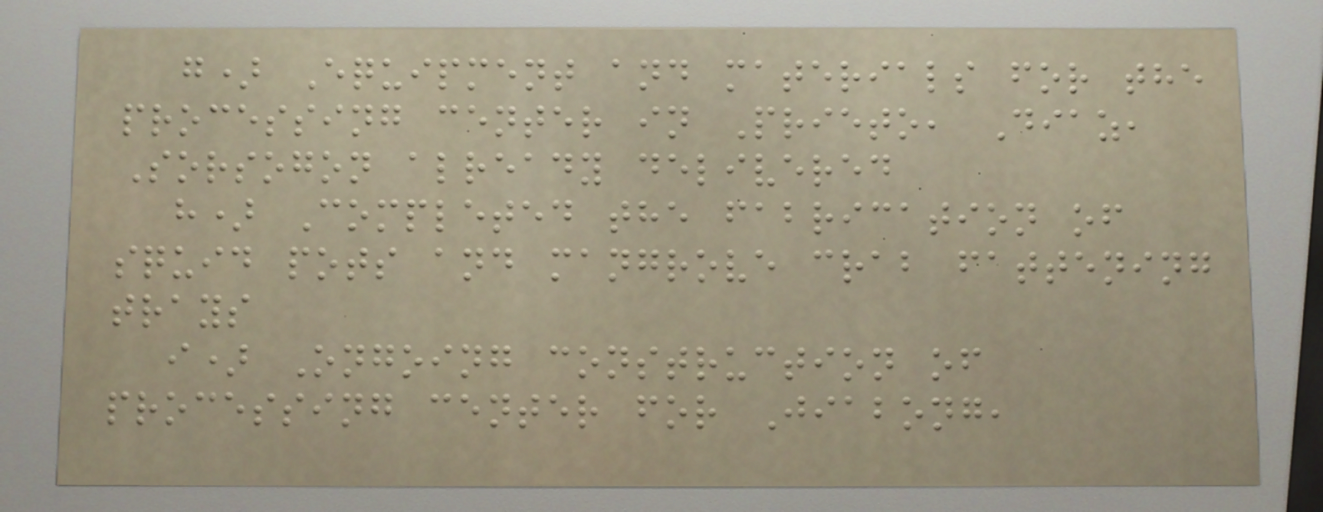g) Equipment and materials for the
processing center in Prieto, Diaz,
Sorsogon already delivered
h) Completed the fabrication of
squid pots and mangrove crab fattening
trays
i) Ongoing construction of
processing center for Jiabong,
